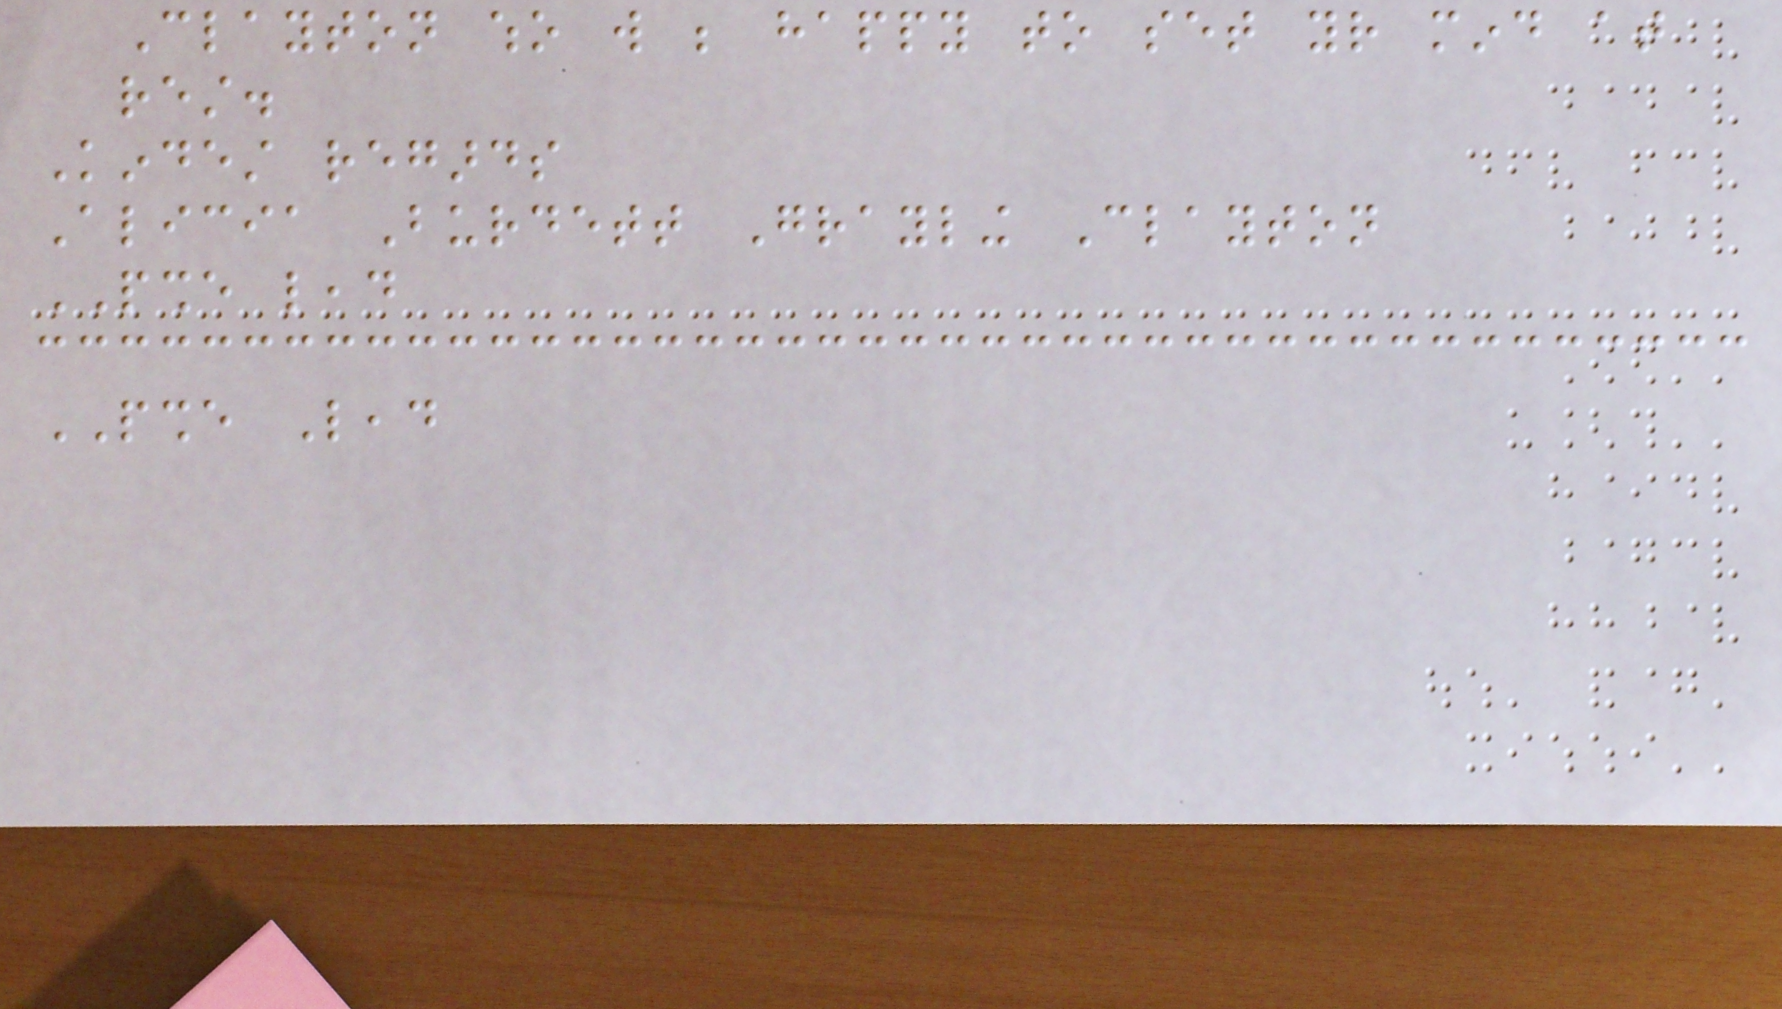Clayton who will be happy to set your mind at
rest.
Kindest regards
Alicia Burdett Grayling Clayton
PSHE lead
PSHE Lead
